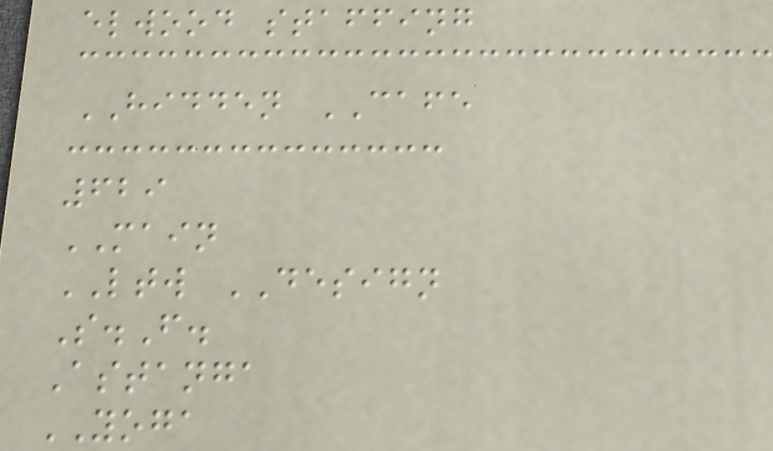elwood staffing
HIDDEN CAFE
629
MAIN
LTW DESIGN
S.F.
Astanga
YOGA
